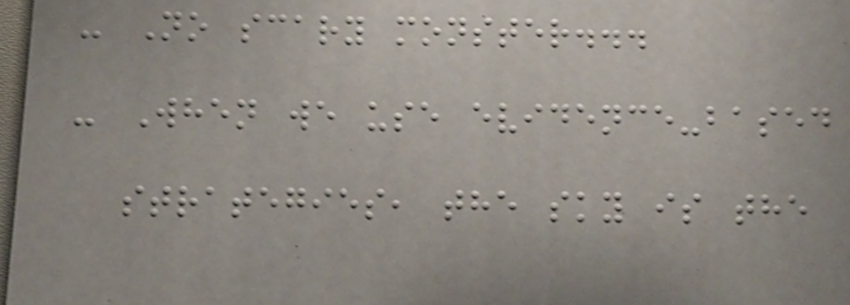- No scary monster...
- When we use evidence-based
strategies, the sky is the
